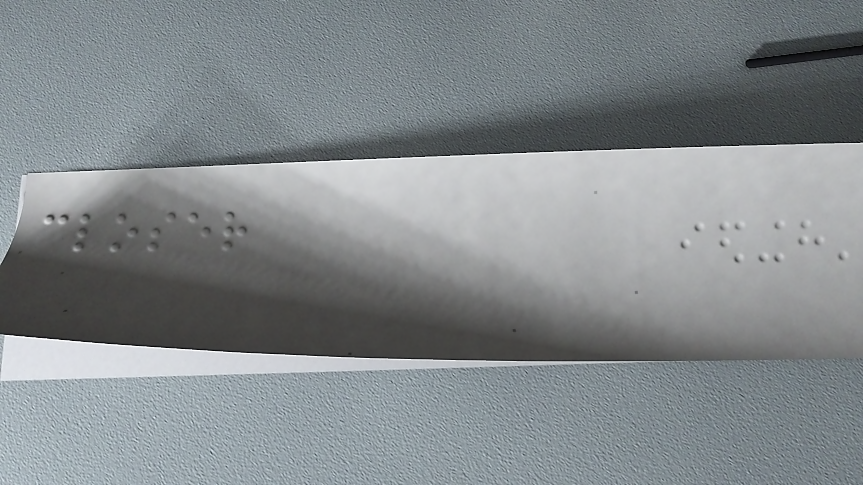closer
